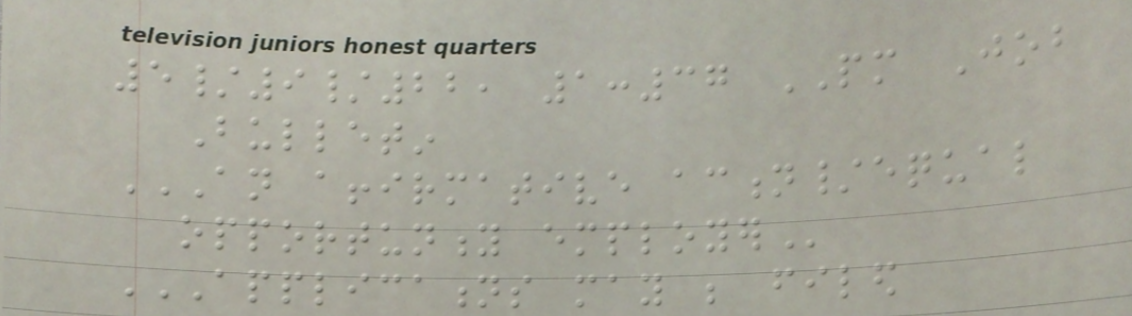5/9/22, 1:37 PM Job
Bulletin
AN AFFIRMATIVE ACTION/EQUAL
OPPORTUNITY EMPLOYER
APPLICATIONS MAY BE FILED
